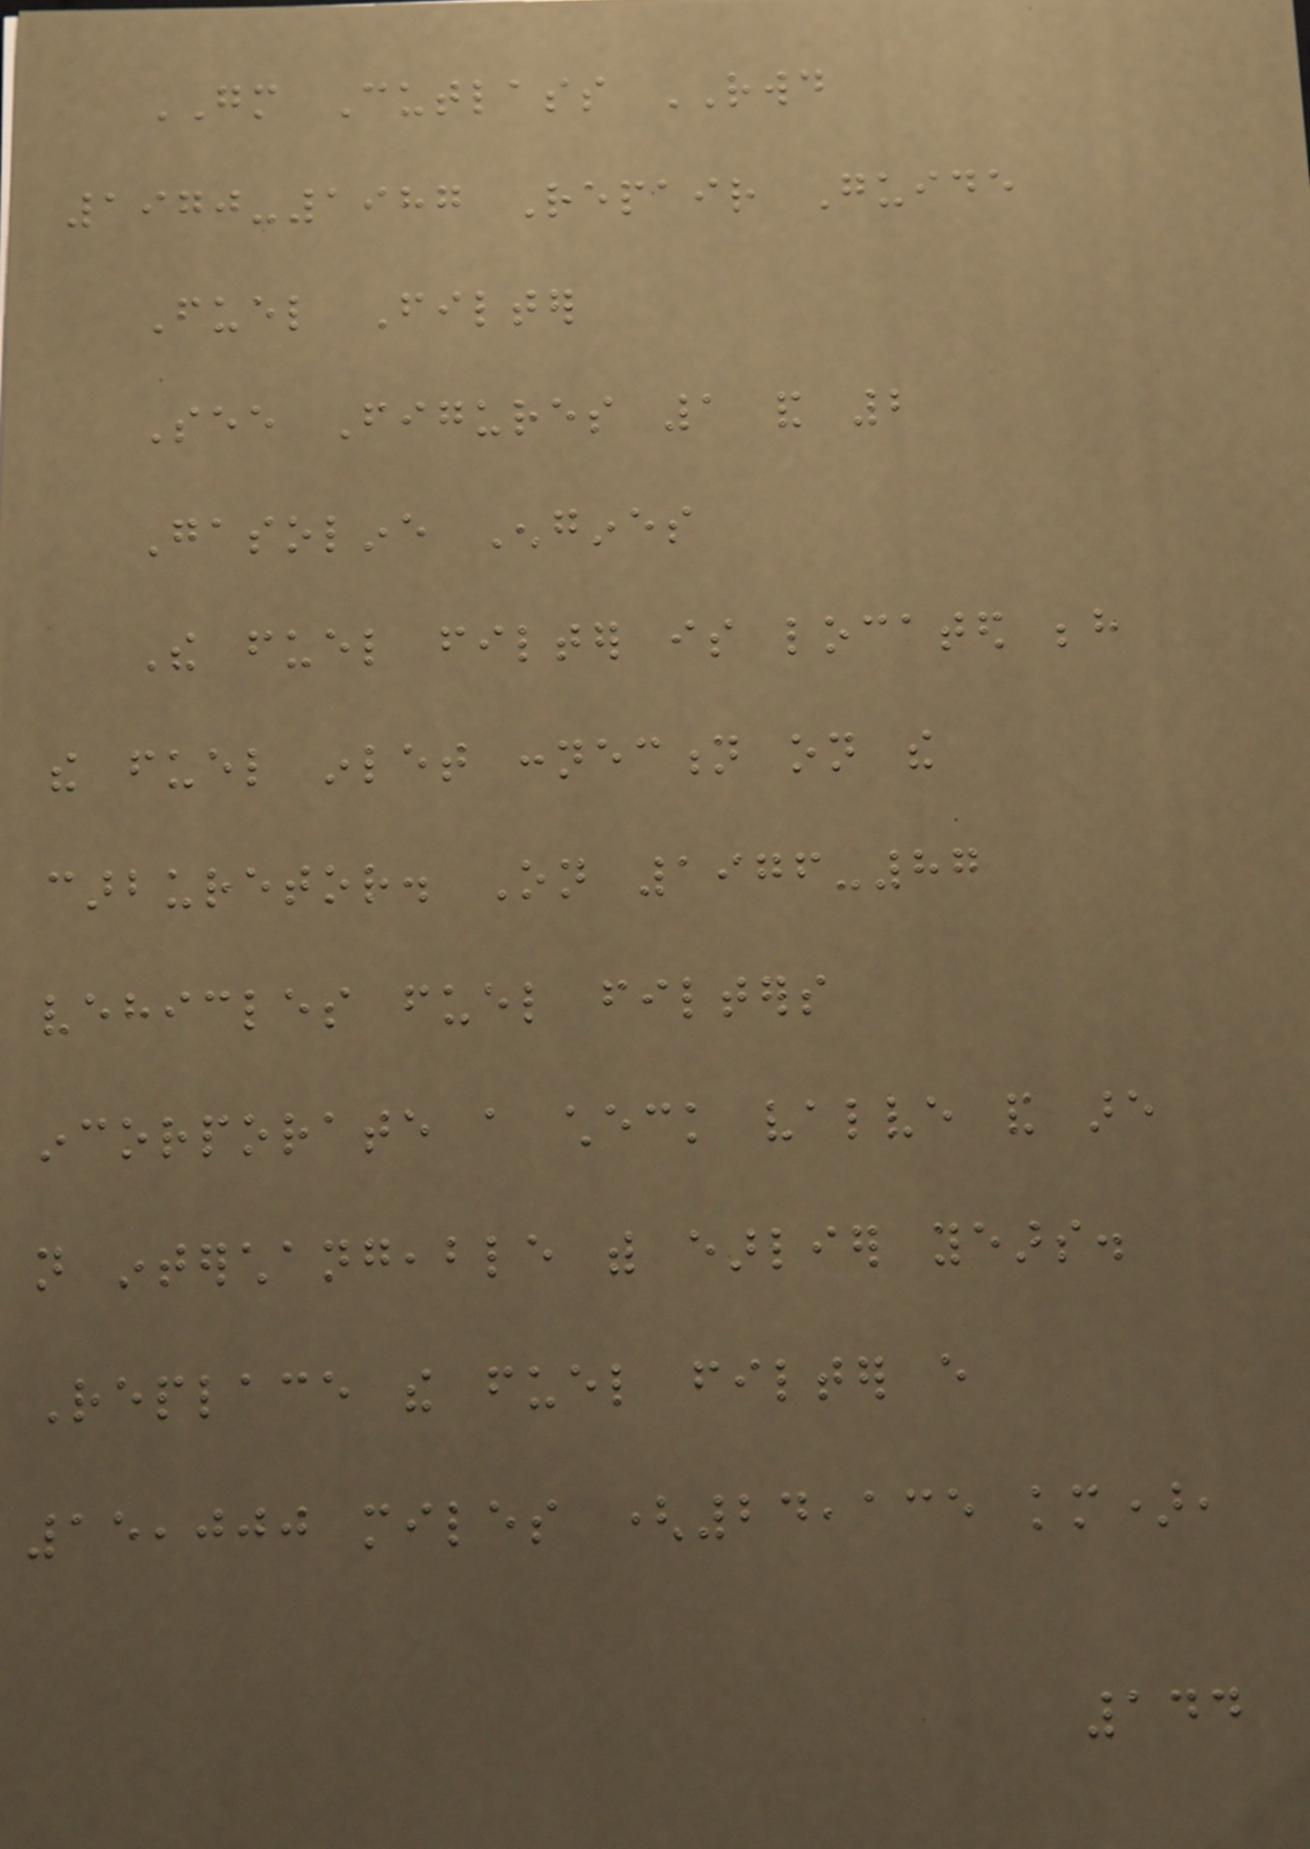GM Cutlass RWD
1970-1987 Repair Guide
Fuel Filter
See Figures 1 and 2
Gasoline Engines
The fuel filter is located behind
the fuel inlet connection on the
carburetor. On 1976-87
vehicles fuel filters
incorporate a check valve and are
not interchangeable with earlier years.
Replace the fuel filter every
15,000 miles (24,135 km),
144
